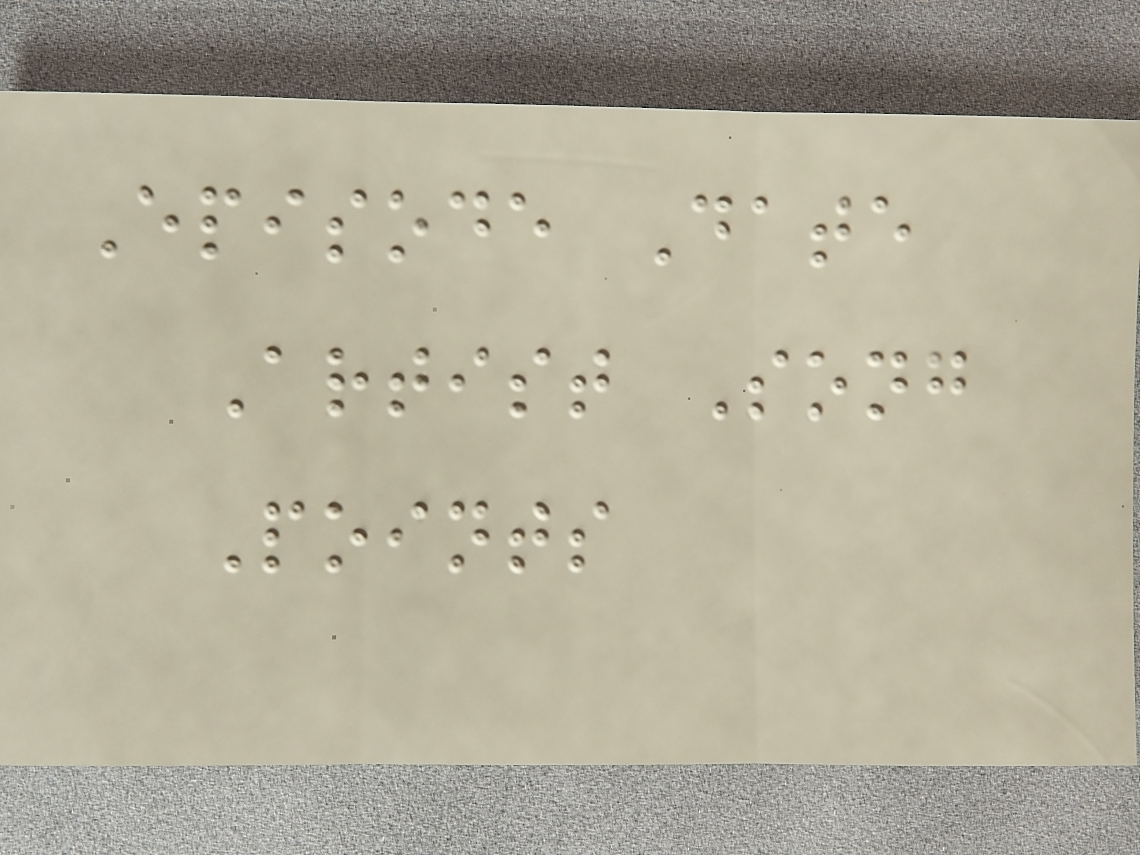Episode Date
Artist Song
Points
